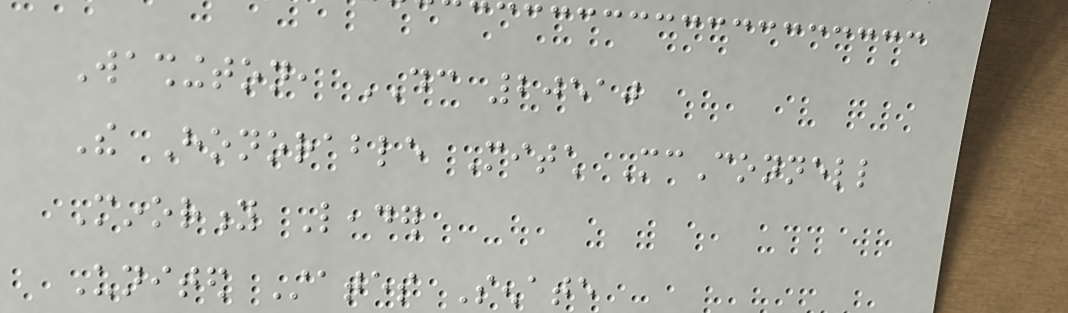Washington, DC 20510
The Honorable Mitch McConnell
Minority Leader
United States Senate
